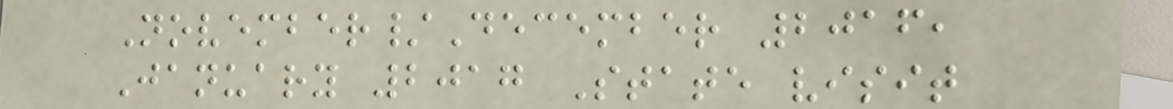November/December 2016,
January 2017 State visit
